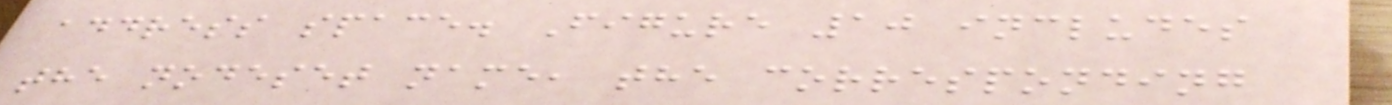address space. Figure 10 includes
the nodeset name, the corresponding
